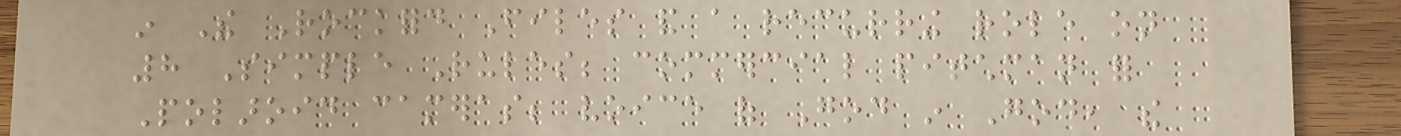in The Rockford Files and a recurring role on
8 Simple Rules; commercial pitchman for
Polaroid cameras; voice of God in God, the
